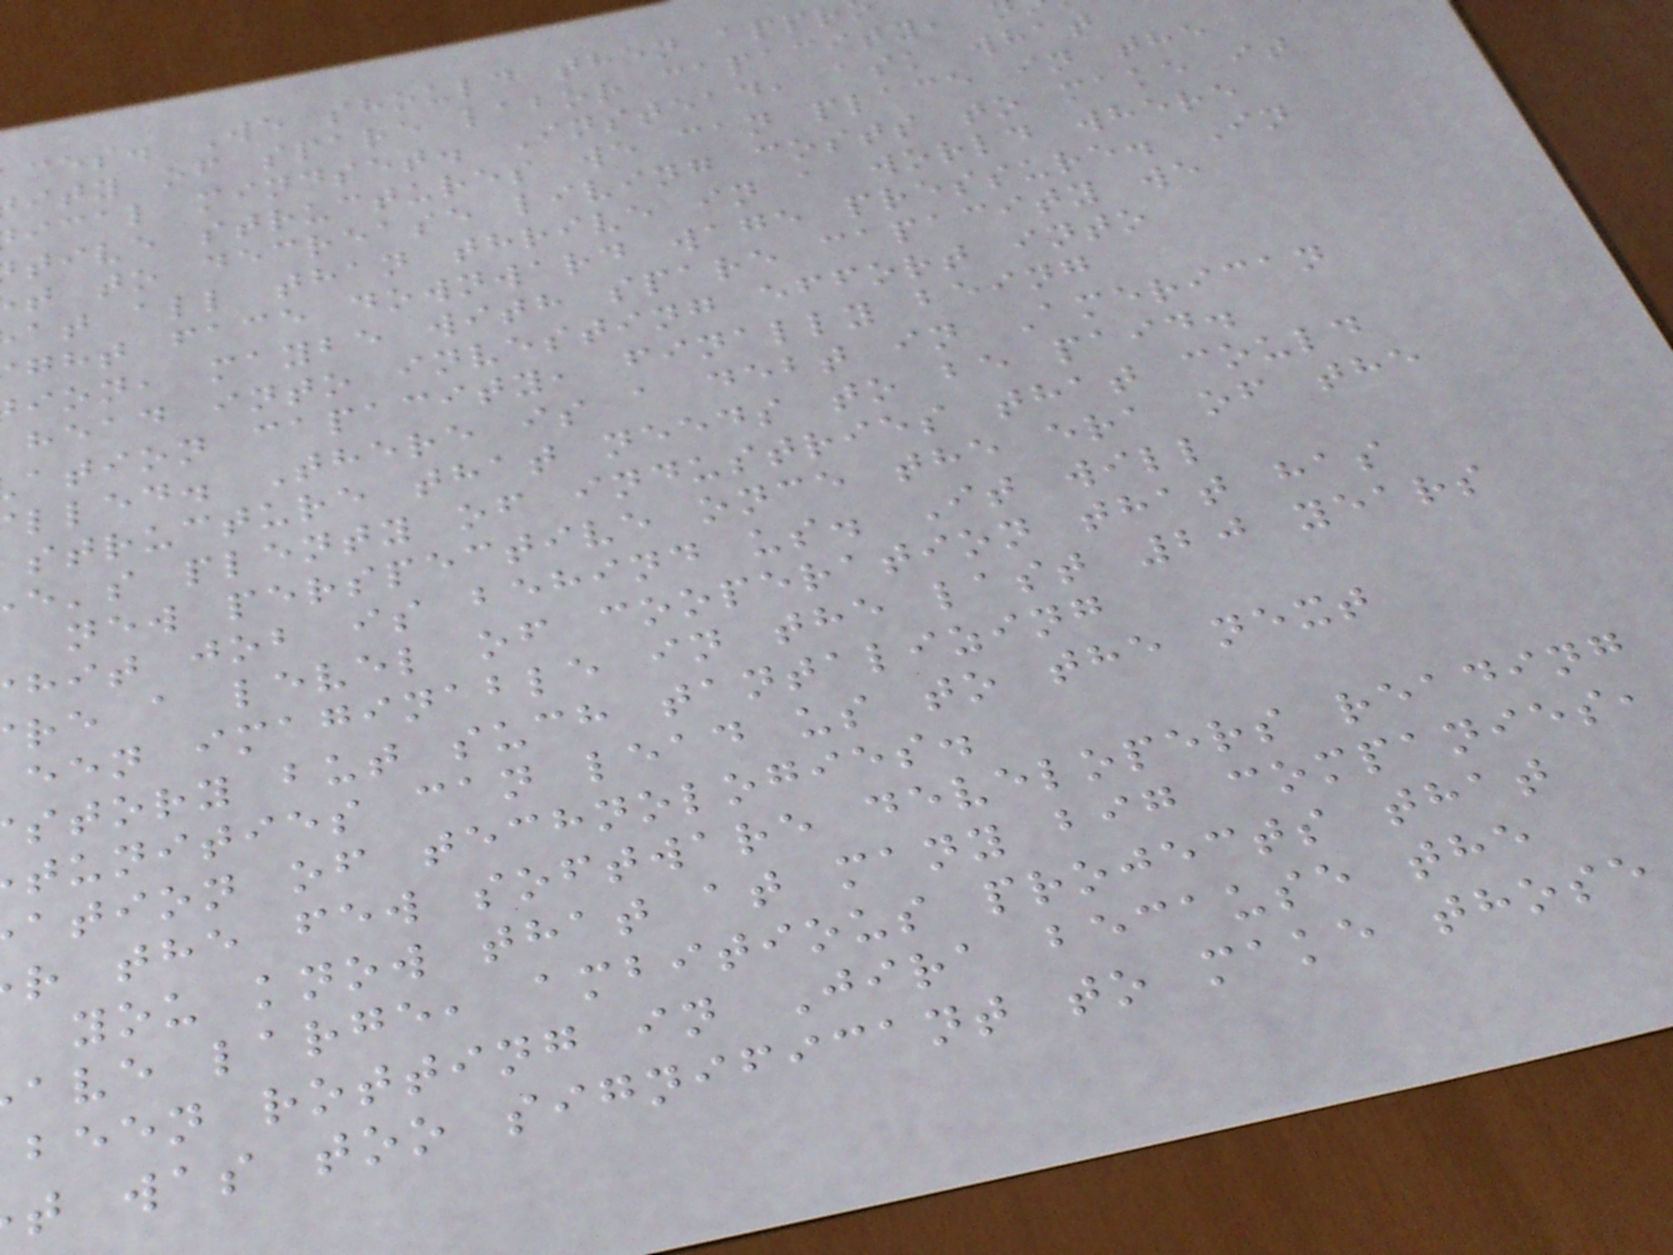ces. We should then appr
ity of spare labor capacity,
ical mindset. Instead, ask what
tive structures we can place in the
t to decrease living costs to make it
at all than thrive in a world where
ght face downward wage pressure. In
ion, maybe with spare capacity we
head into investing effort into
ation capacity, finally being
lled. There is a debt in American
structure that needs to be paid.
e's plenty of industries that could
new perspective once the era of the
hit job is behind us. It will
re a level of cooperation that has
een imaginable in the last 20 years
story but such tantalizing
tunities can lead us to the next
ation of technologies.
r the few software developers reading
you know that at many big companies,
ave large, ambitious projects that
been rotting in Jira because the
t was too significant to make those
